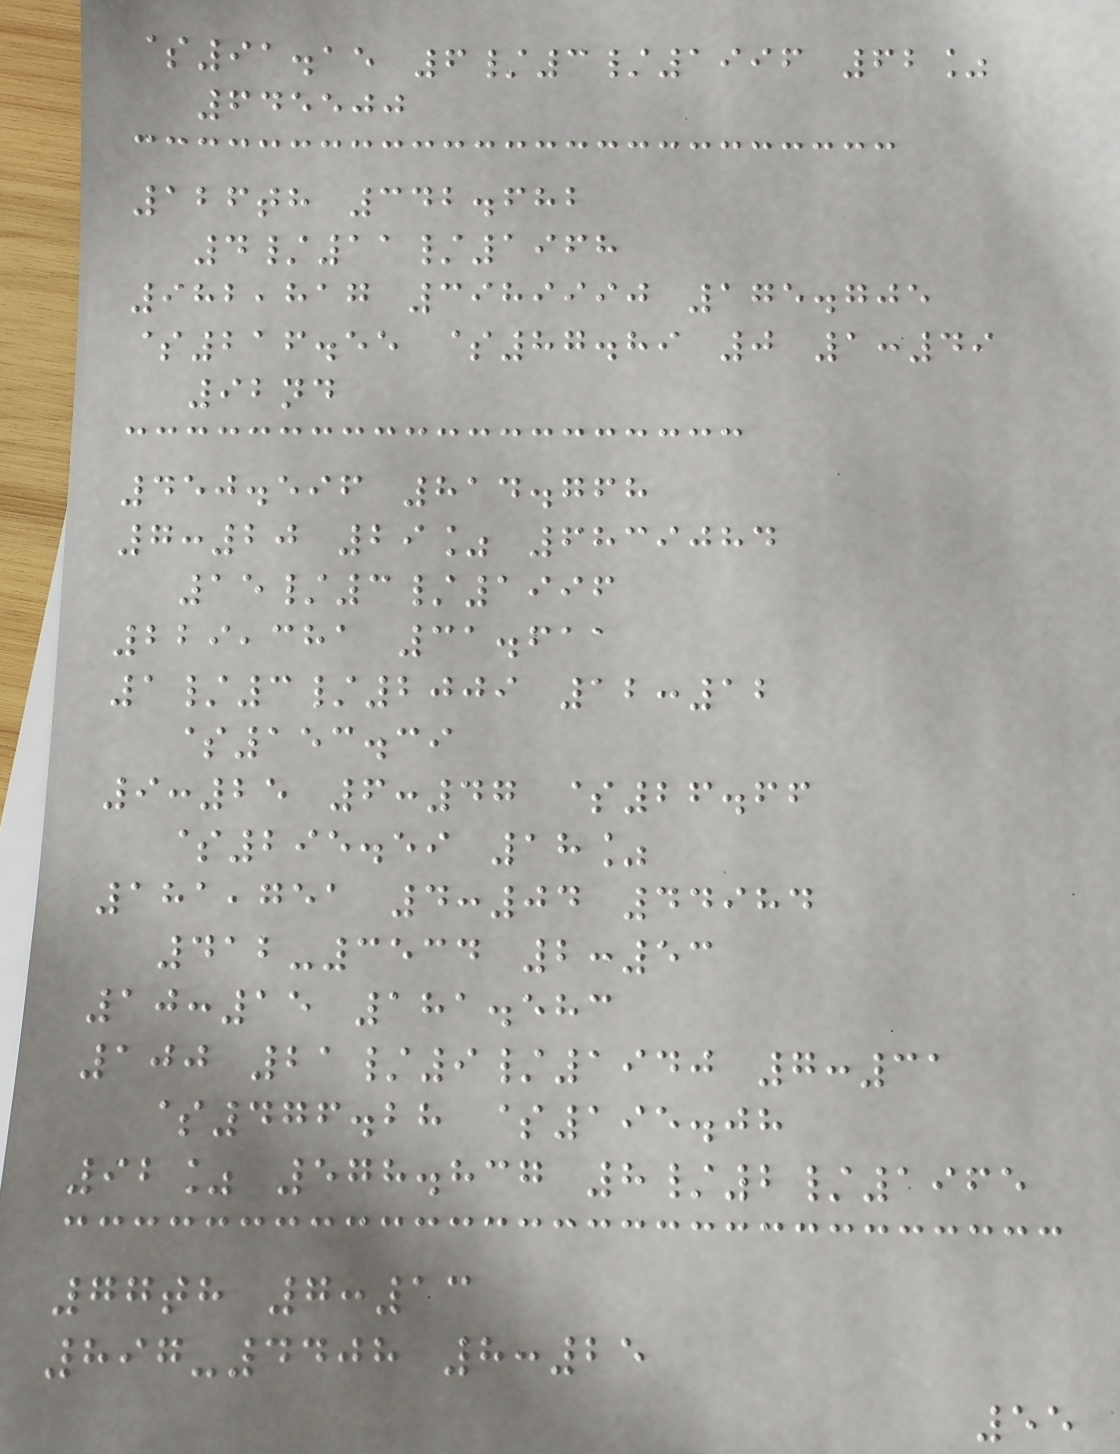$91.15 6/3/1996 62%
645500
126th 342.682
4/11/1968
982,817 3989990 175.705
$216.55 $87.89 0 1:49
92nd
450.596 814.768
7:20 29% 6839084
15/3/1996
229,381 31.611
1/3/2009 12:12
$153.39
9:25 6:47 $26.66
$295.59 18%
181,751 4:04 44984
412-3534 2:53
10:15 181.583
100 21/9/1940 7:31
$476.28 $195.08
92% 578.837 8/2/1965
77th 7:13
897-4408 8:25
55
